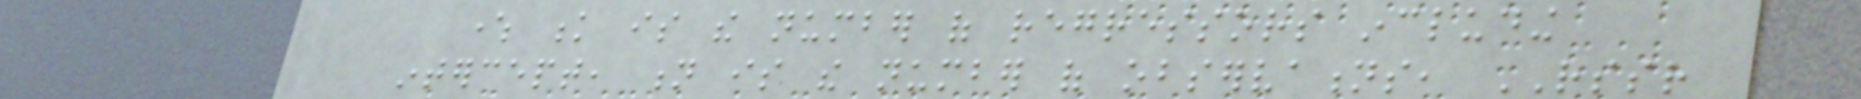where k is the number of regressors including
intercept, n is the number of observations, RSSR
